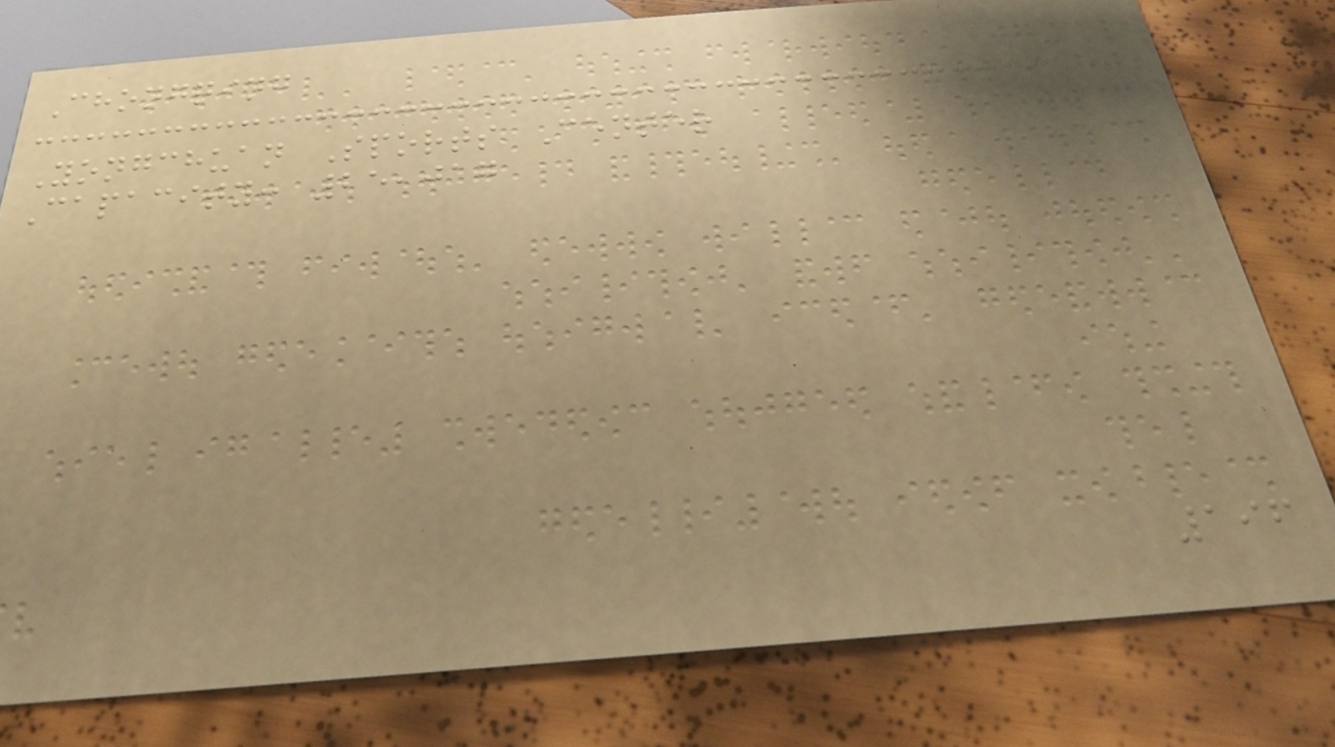Chongqing
Yongchuan Sports Center
Capacity: 25,017
196
